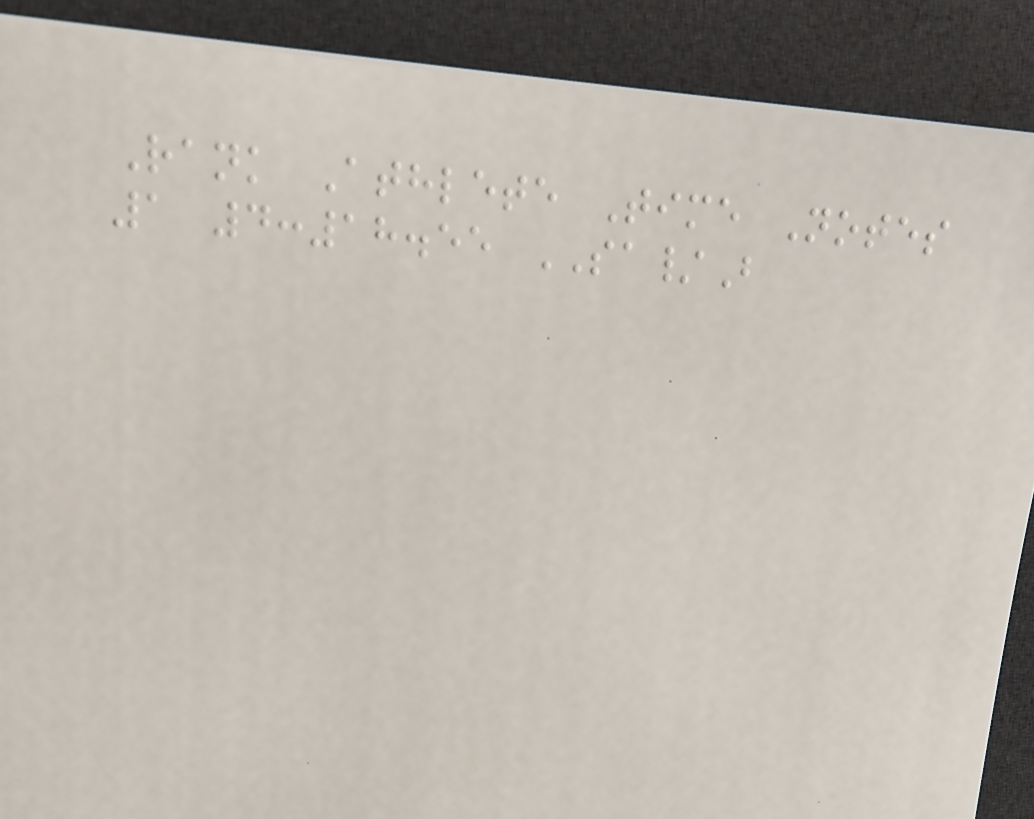Rank Athlete Time Notes
1 4:18.55 SA/B
